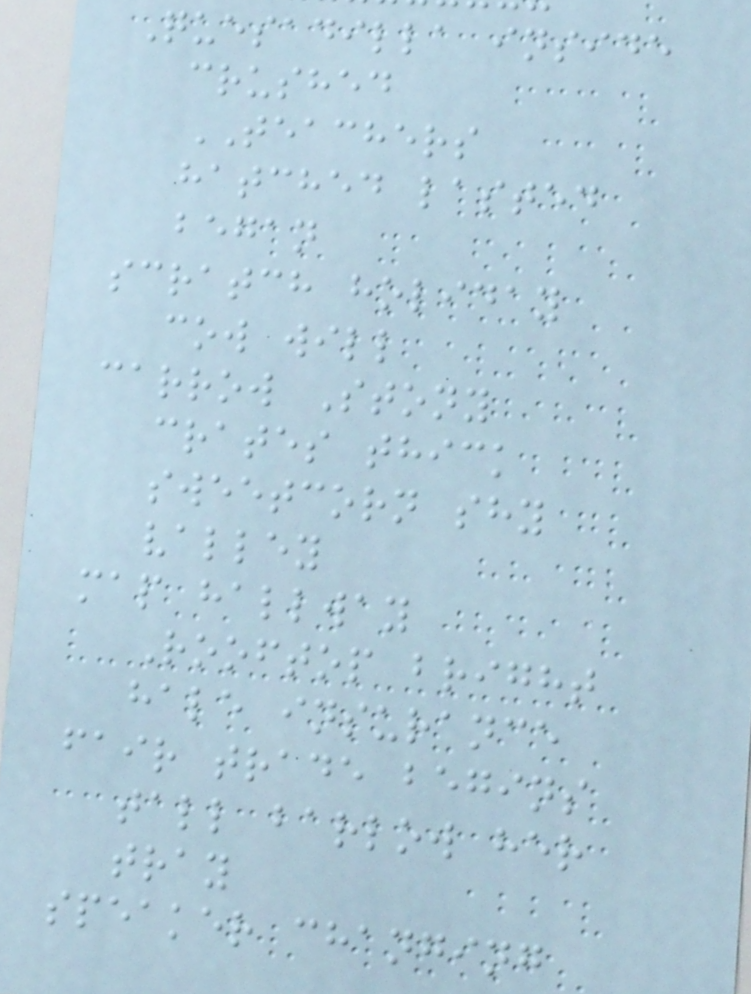Quesadilla inside
crushed
TEACHERS
hatched lasted
began
scratch holiday
cow will
carrow Stony
crates thick
sweetcorn shy
valley
map hallway
Rooftop bright
hale insurance
fair trade begins
tall barlow her
tray
speaker changing
